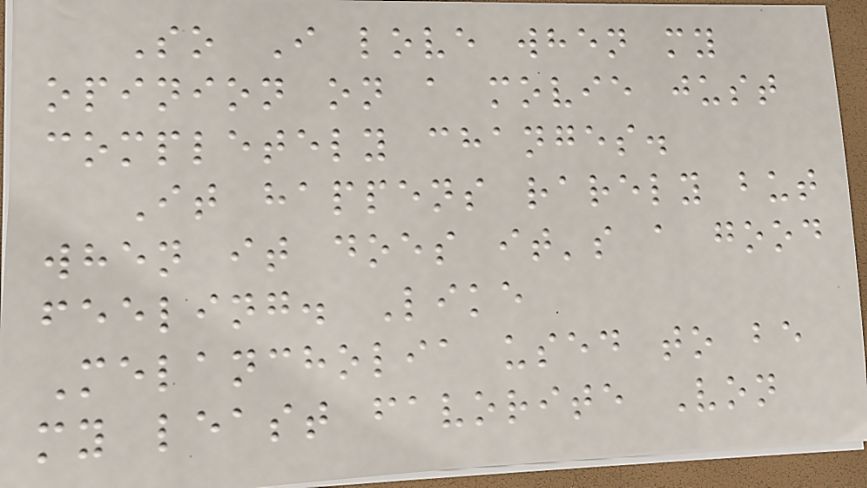So I love when my
opinion on a movie just
completely changes.
It happens rarely but
when it does it's a good
feeling. Like
Melancholia used to be
my least favorite Von
